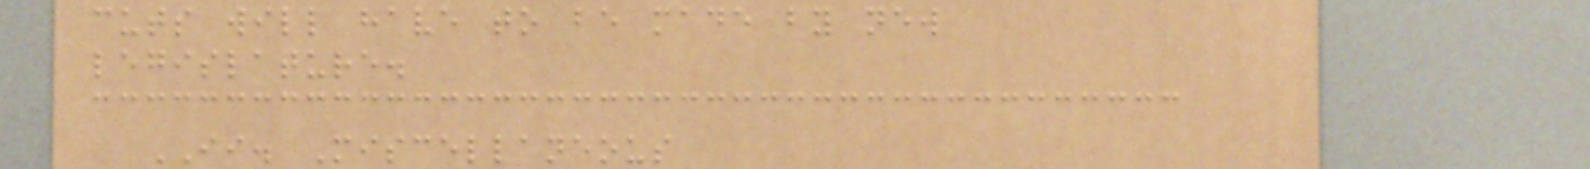cuts will have to be made by new
legislature.
II. Miscellaneous
